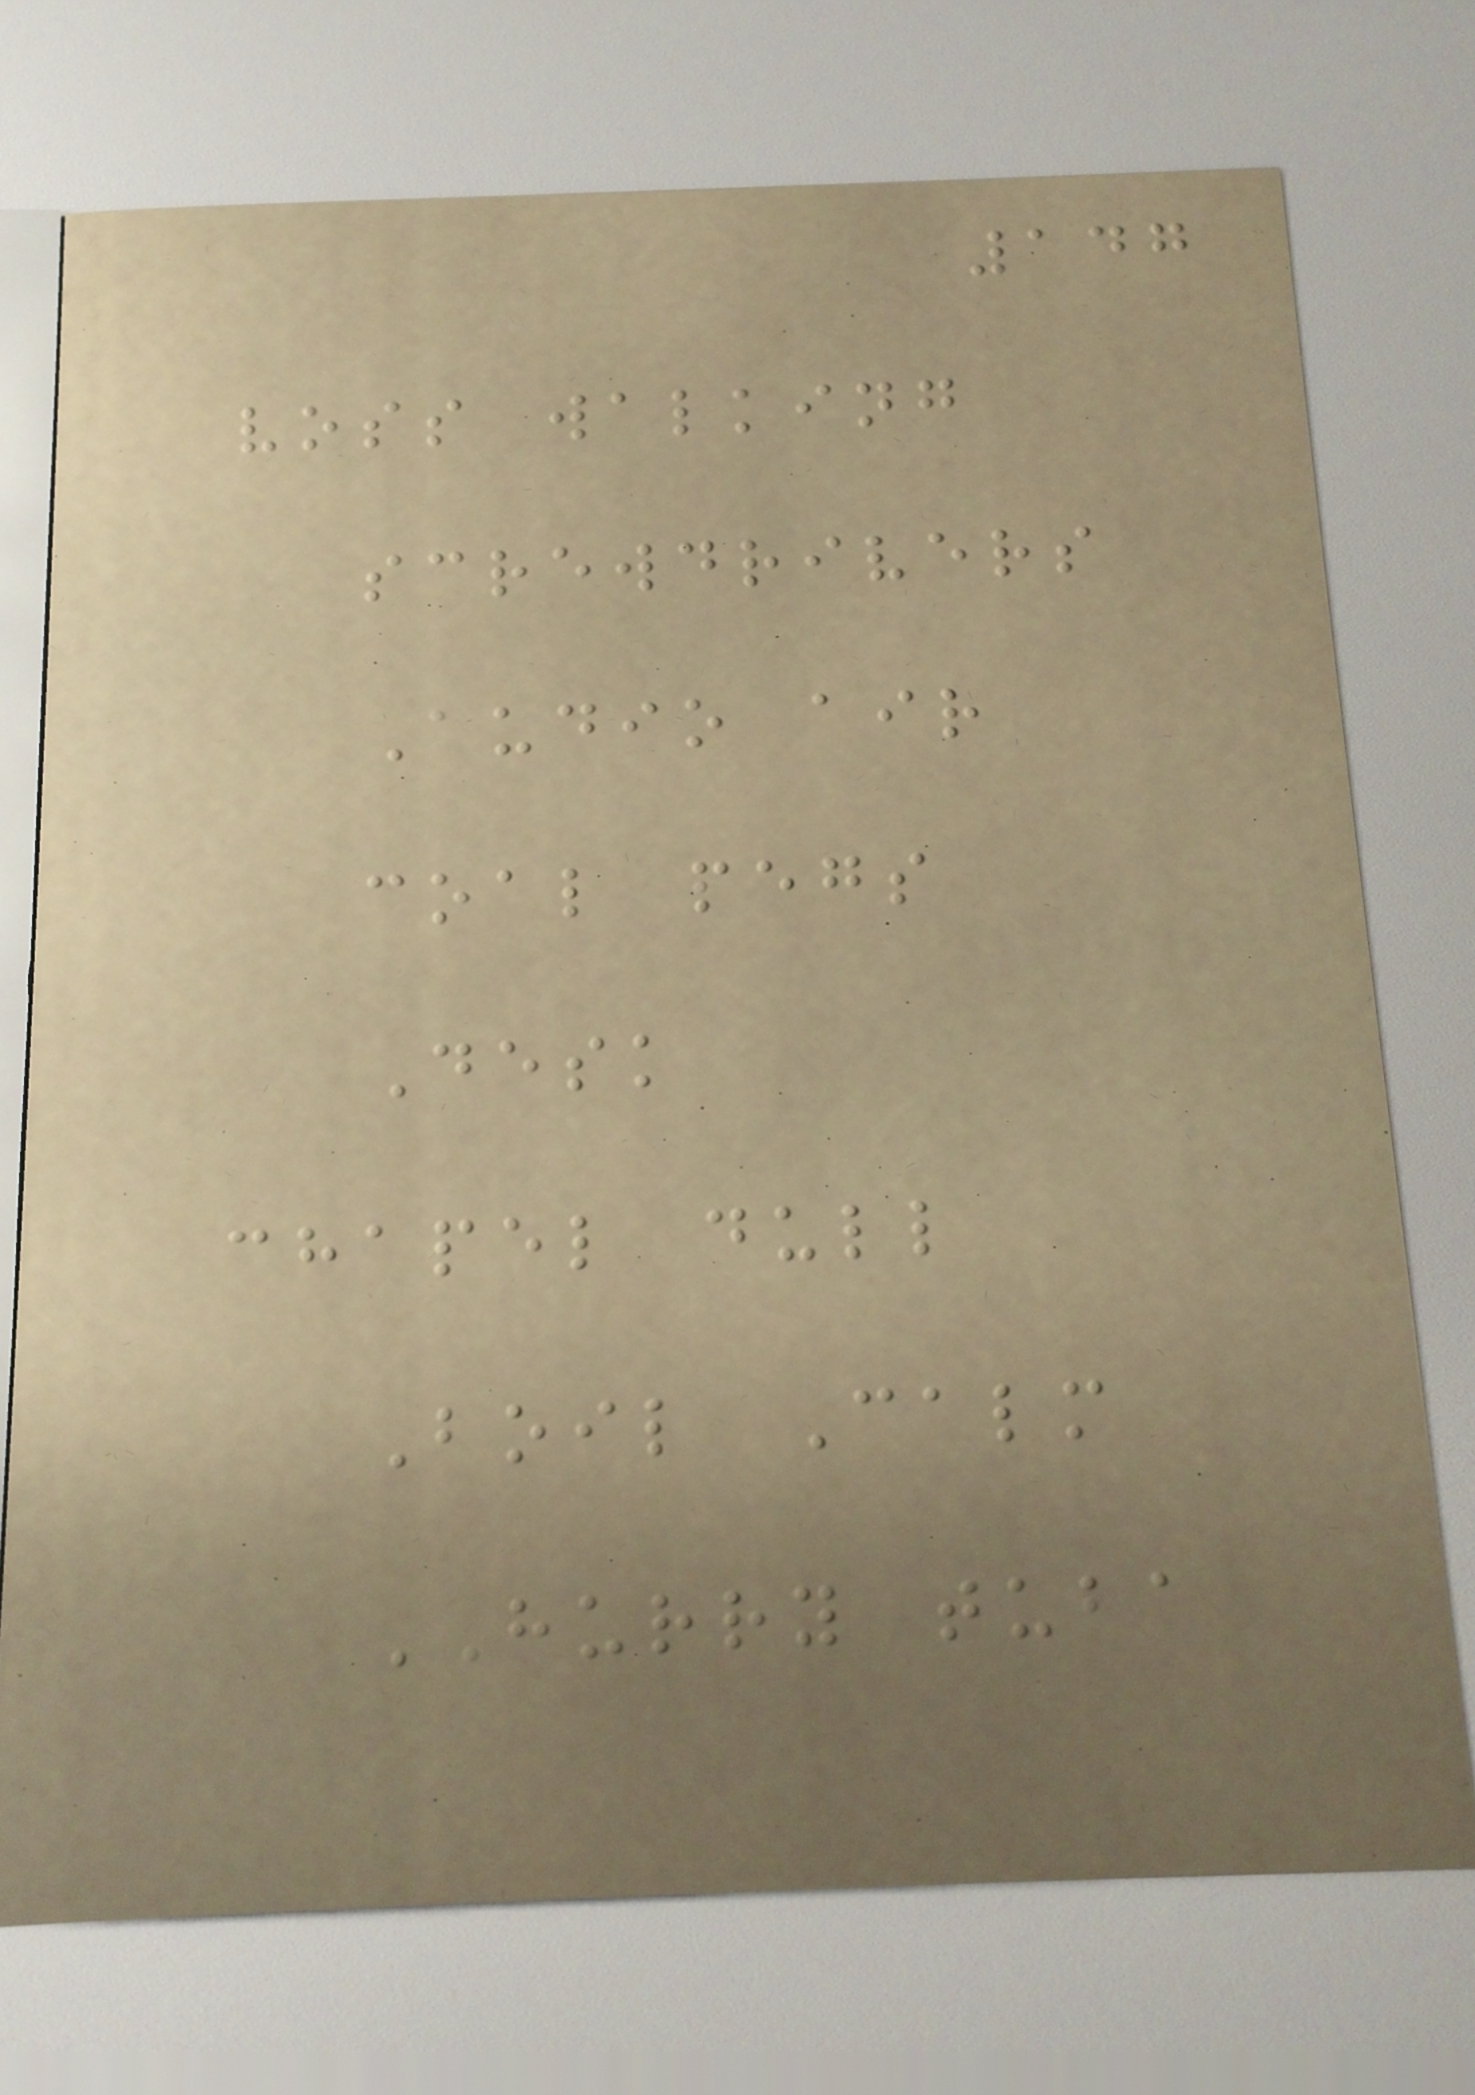147
voss walking
screwdrivers
Audio air
coal pegs
Desk
chapel dull
Boil Calm
HURRY tuba
